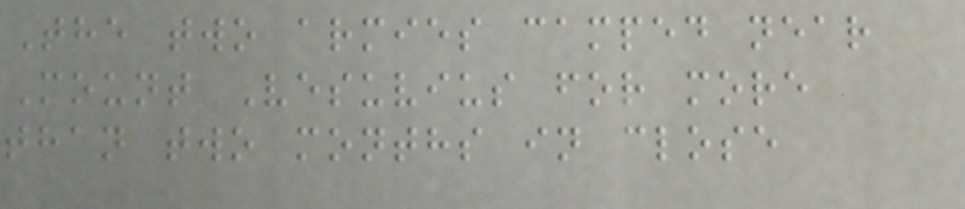The two armies camped near
Mount Vesuvius for more
than two months in close
